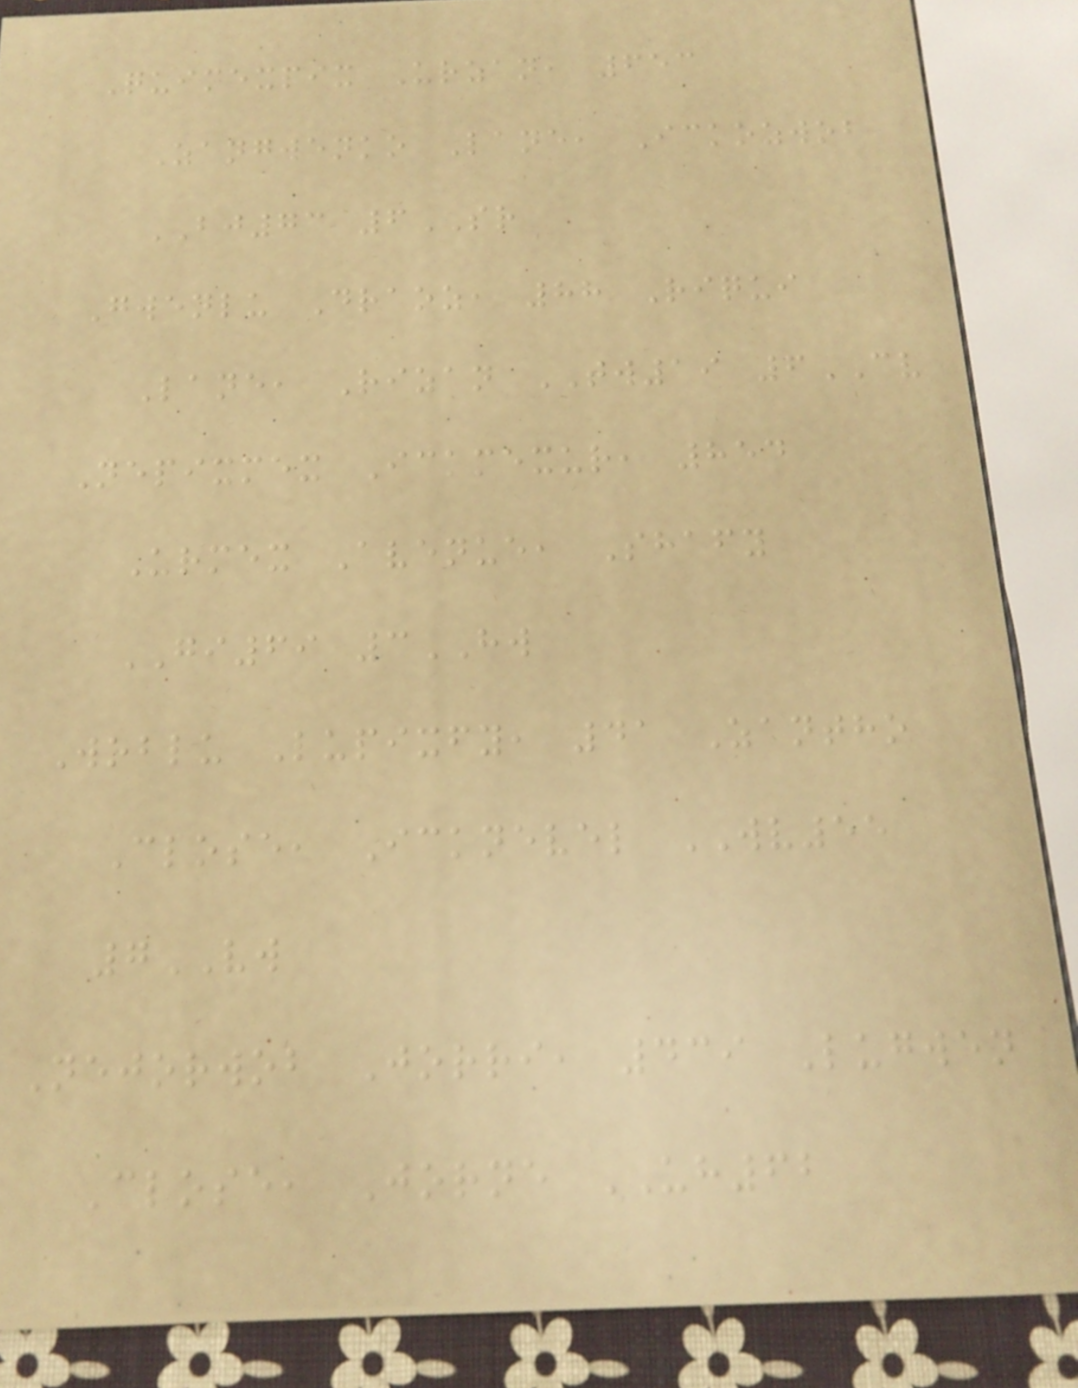Quimexpix Urzan, 653
Zangwenko Lane, Ickozwob
BJ73 6SR
Gwenlu Draoz, 88 Riqui
Lane, Rizan TW19 6CV
Nepixmex Ickmexur, 854
Urmex Avenue, Shafy
GI69 3HW
Woblu Lupixfy, 41 Zantho
Close, Icknevel WV55
7VW
Nejorwob Jorri, 439 Lugwen
Close, Jorne UH62
